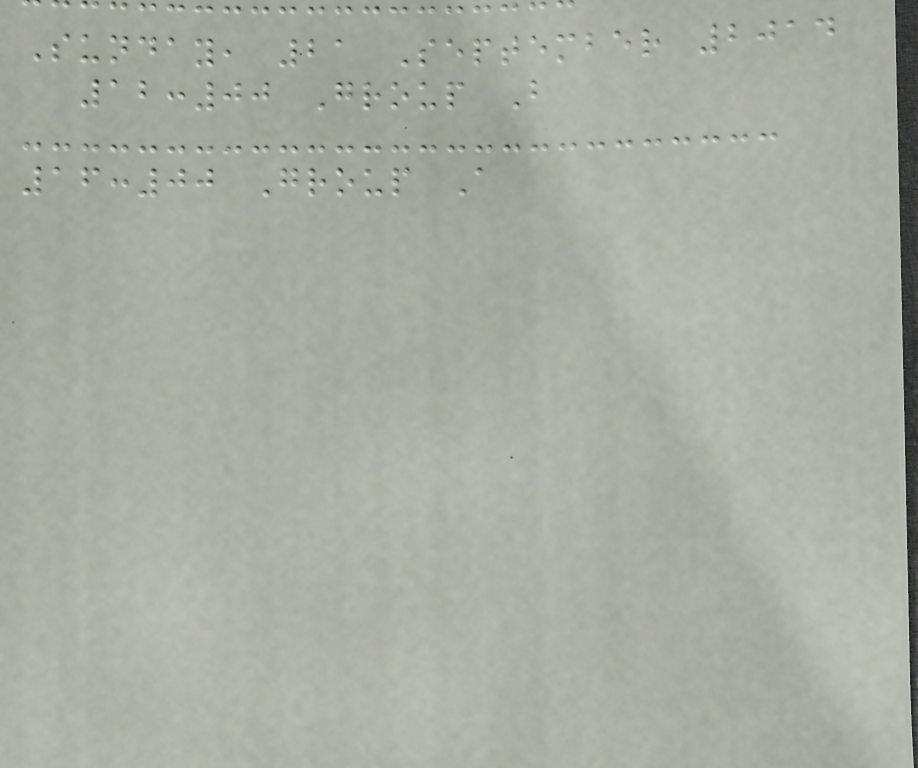Sunday, 21 September 2014
12:00 Group B
16:00 Group A
